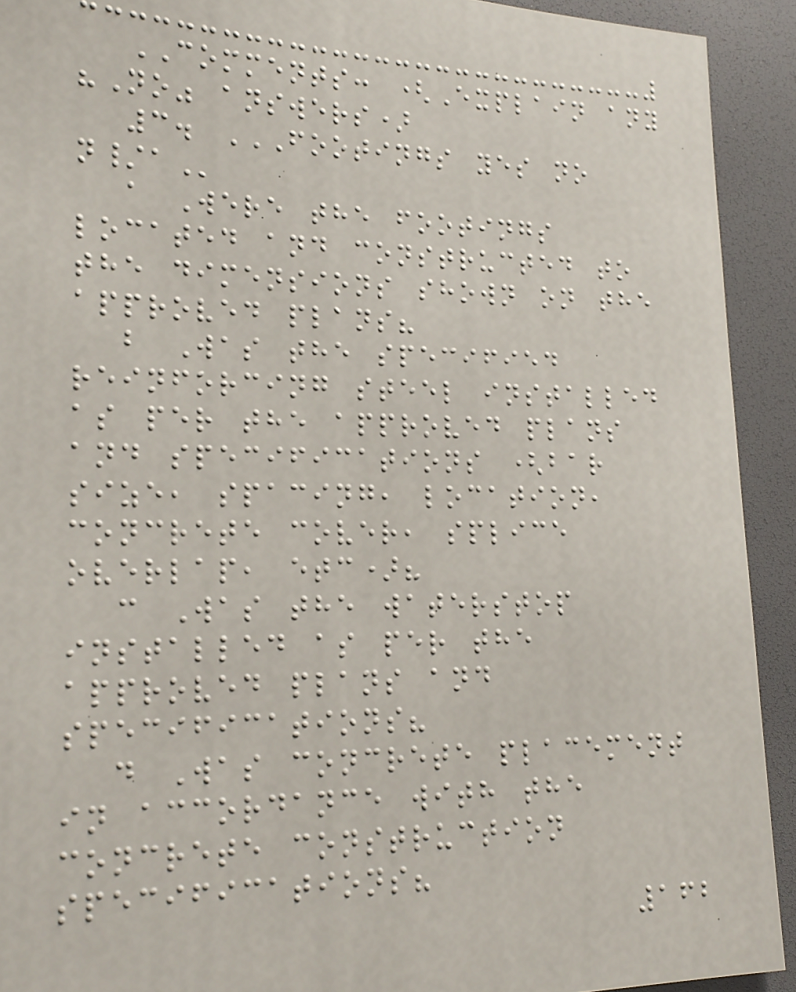COMMENTS: (Explain any
"No" answers)
3. FOOTINGS YES NO
N/A
a Were the footings
located and constructed to
the dimensions shown on the
approved plans?
b Was the specified
reinforcing steel installed
as per the approved plans
and specifications (bar
size, spacing, location,
concrete cover, splice
overlap, etc)?
c Was the waterstop
installed as per the
approved plans and
specifications?
d Was concrete placement
in accordance with the
concrete construction
specifications?
162
